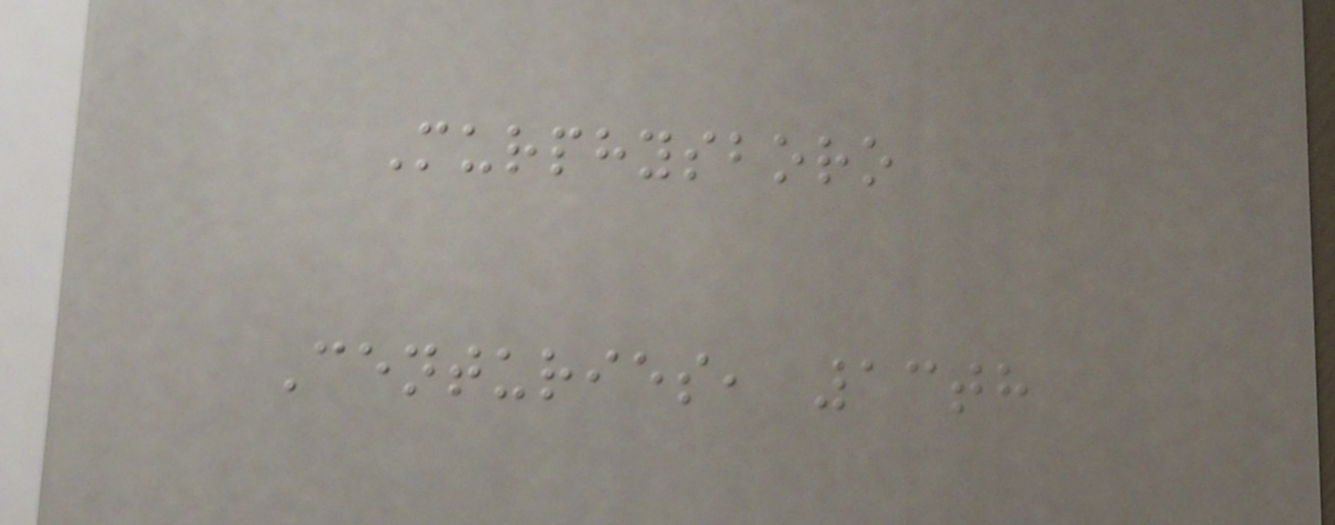Murphysboro
Centuries, 13th
